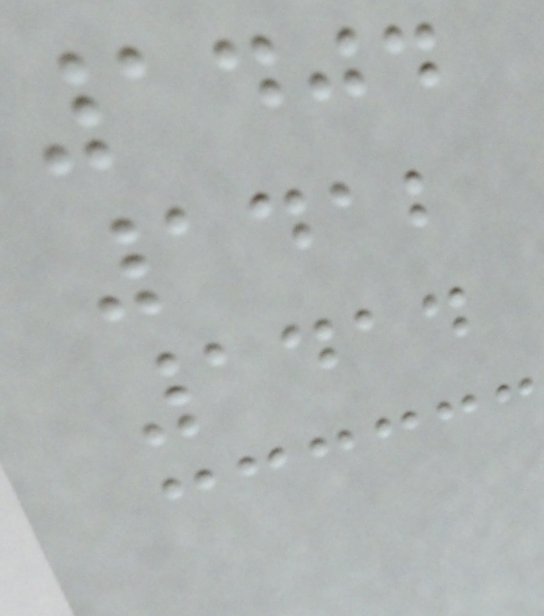1404
1412
1414
